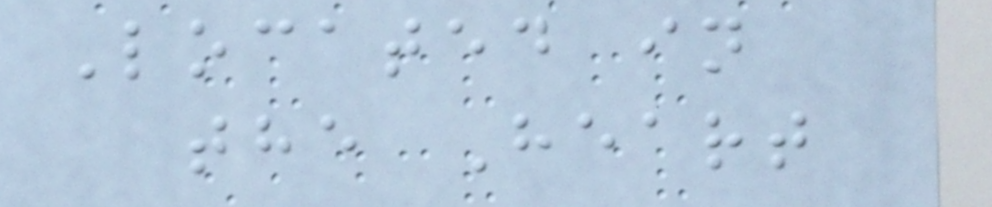Located in
the Heart
